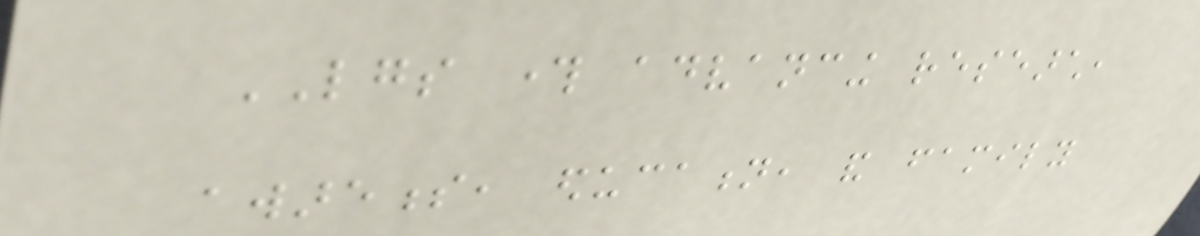LGS through advancing research,
awareness, education, and family
